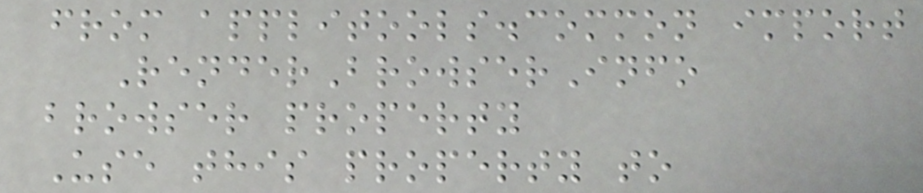from applitools.common import
RenderBrowserInfo
browser property
Use this property to
